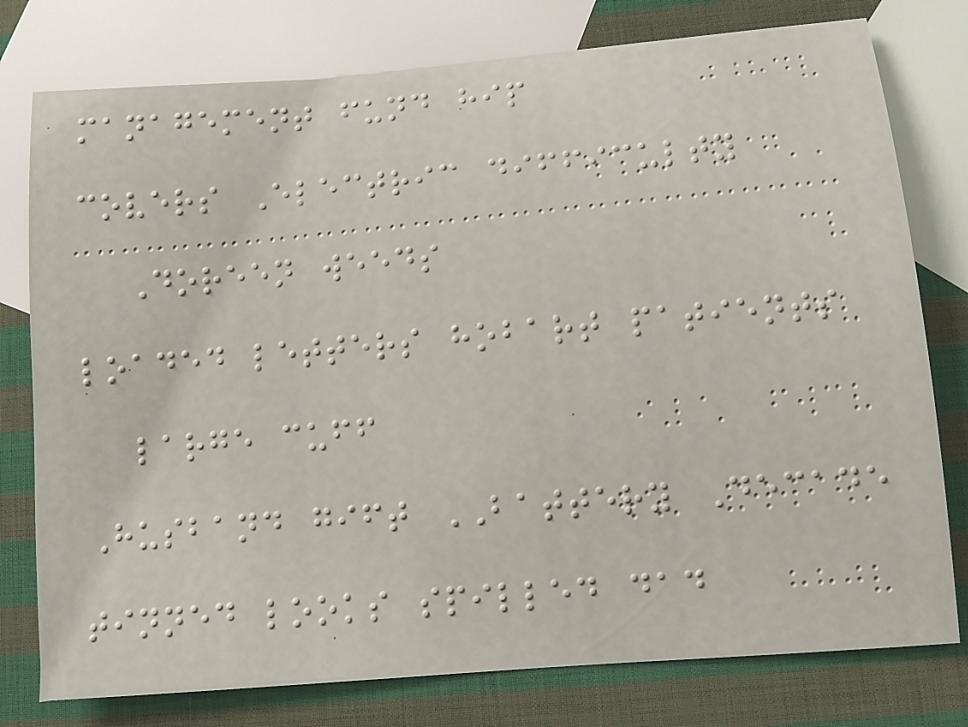management fund hip
covers Electric difficulty
Doreen weeds
loaded letters hobart patients
large cuff
Husband gift BATTERY Decade
tinned looks spilled dad
